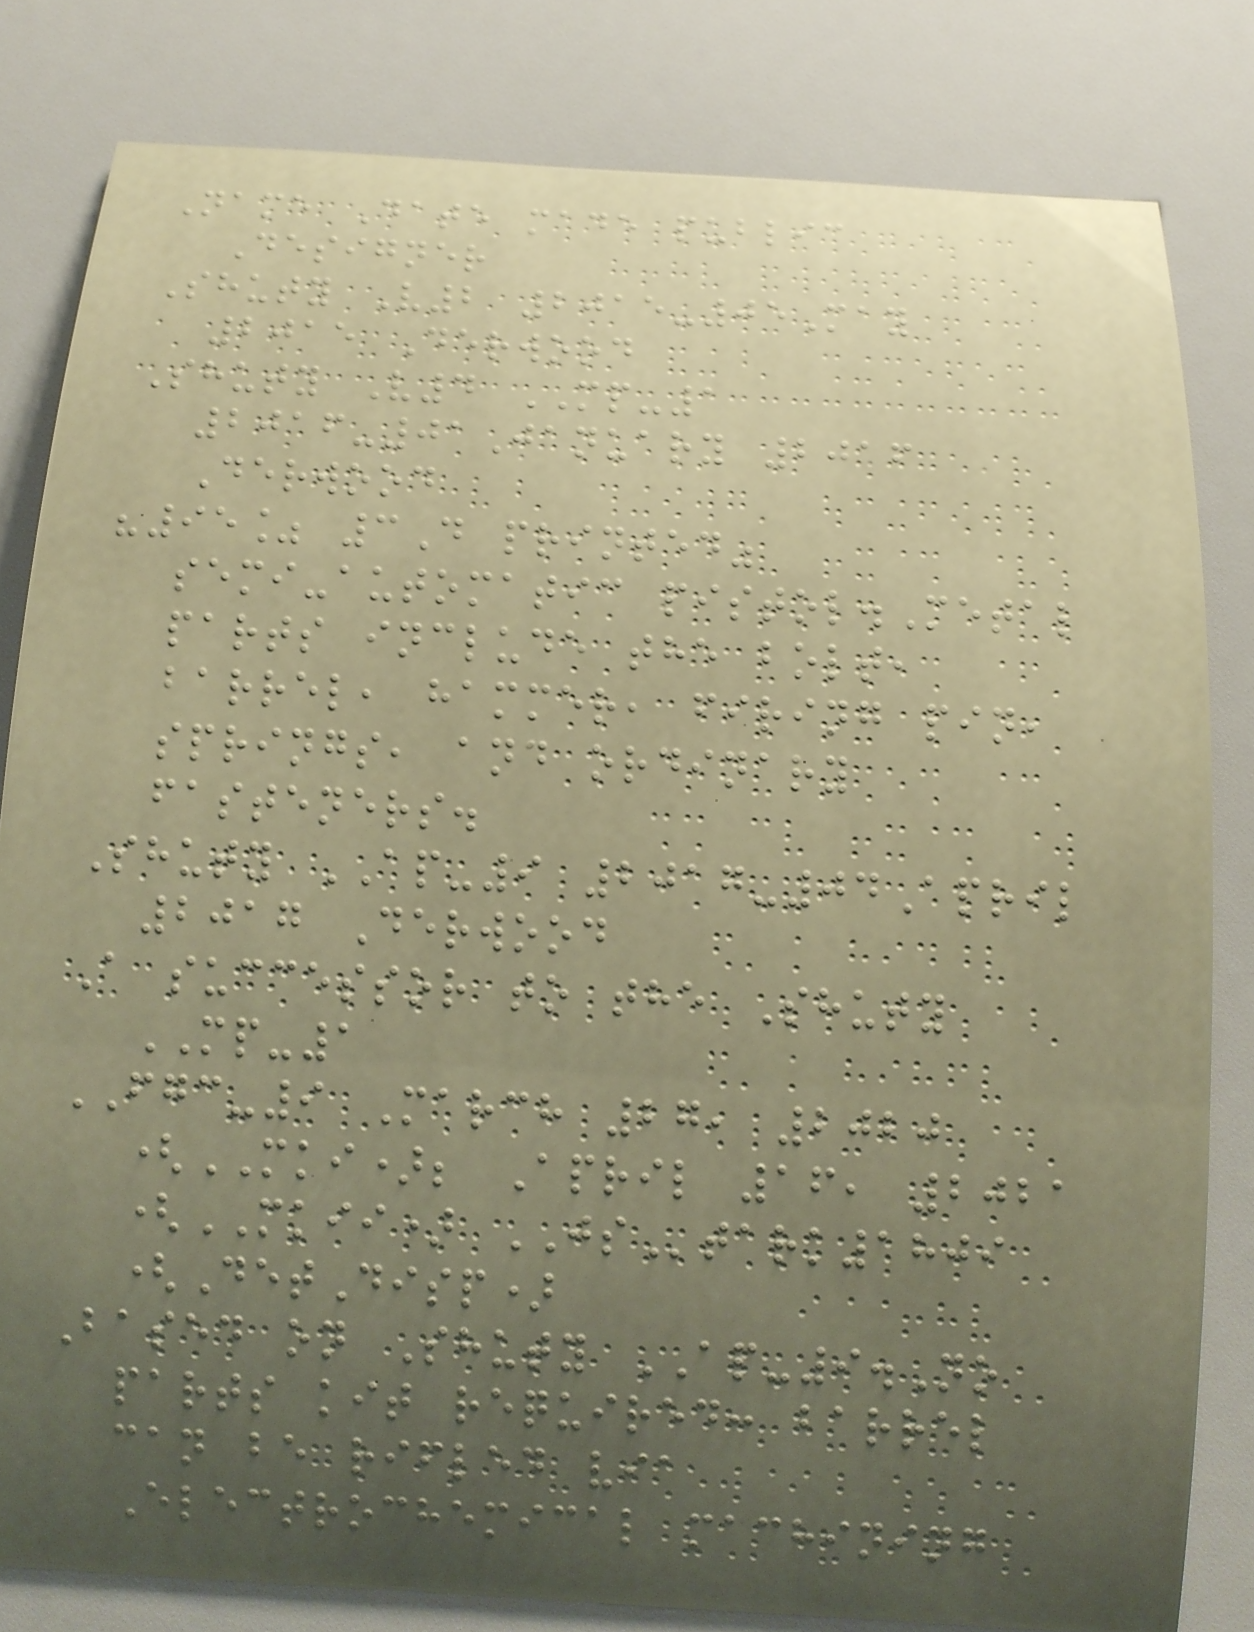Name Date made public
Designer
Shuty V2 2015-05May
2015 Derwood
Shuty V4 MP-1
2016-01January 2016
Derwood
"95% 3D printed"
semi-automatic pistol.Metal
parts include the bolt,
barrel, hammer, firing pin,
springs, and ordinary
fasteners.
Shuty AP-9 2017-04April
2017 Derwood
A successor to the Shuty
MP-1
FGC-9 March 27, 2020
(MKI); April 16, 2021
(MKII) JStark1809
(DetDisp)
Based on Shuty AP-9.No
parts kit required: barrel
can be rifled via
Electrochemical machining
